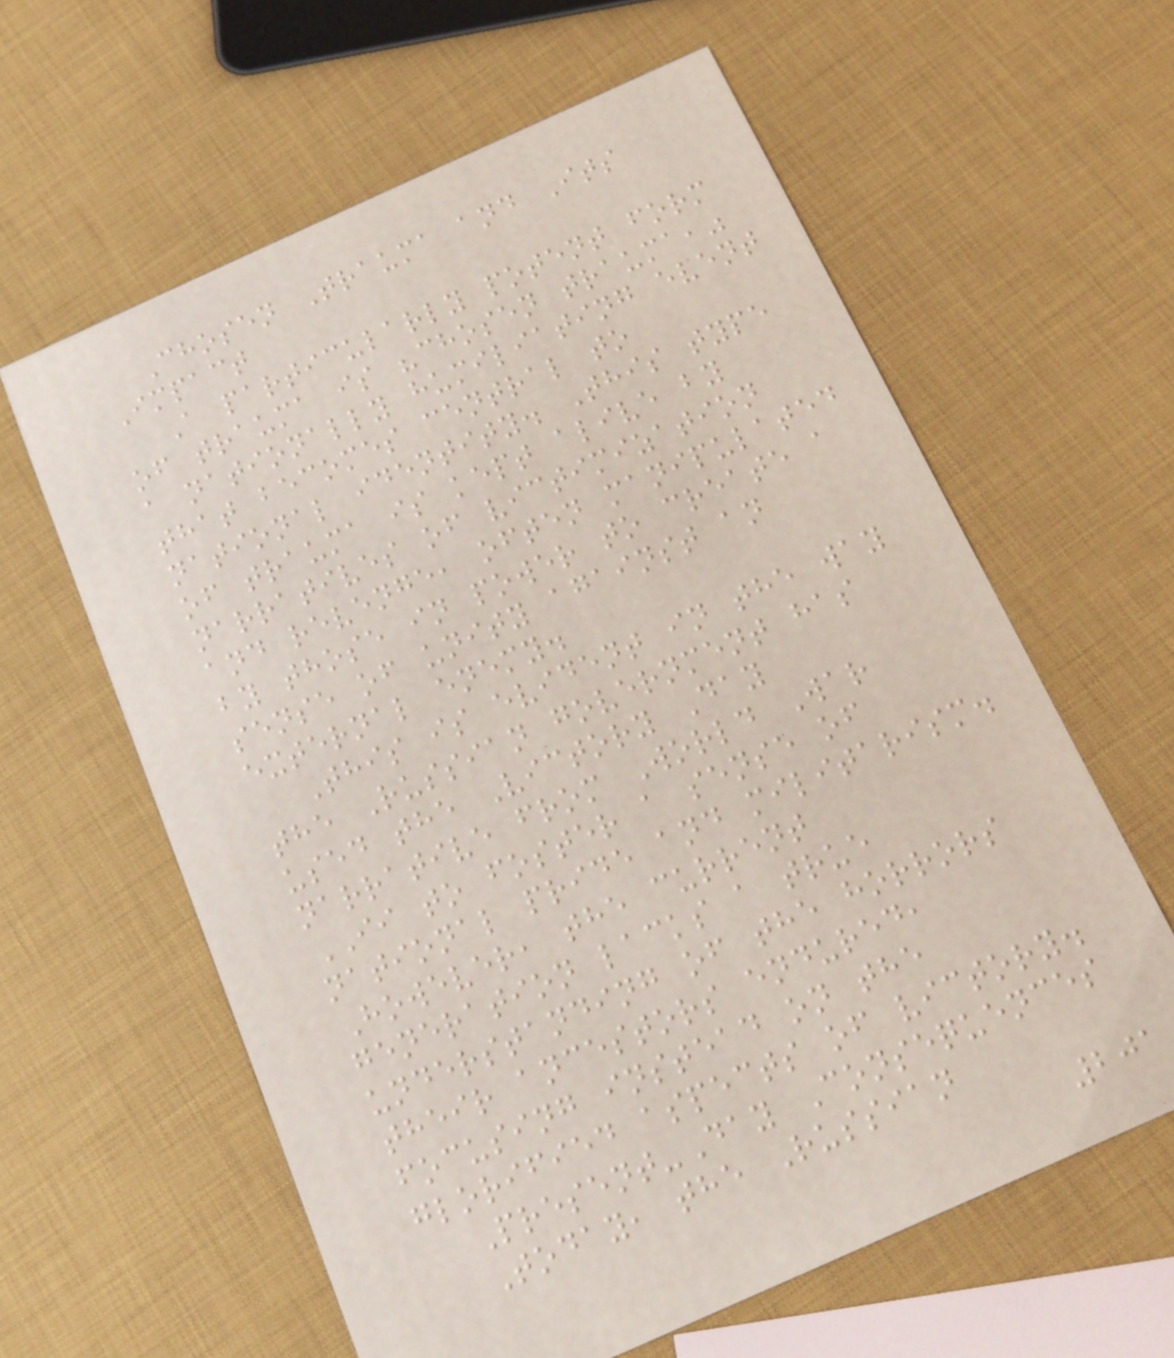Chosen Trauma and Its
Impact
A particularly potent form
of trauma is "chosen trauma,"
a nationally humiliating event
that becomes central to
national identity. This type
of trauma is kept alive by
narratives of victimization
and revenge, often manipulated
by those in power to create a
sense of unity against an
external enemy.
This is evident in the way
the Russian government has
used the Victory Day
narrative from World War
II to foster a sense of
national pride and militarism.
However, the current
generation lacks a true
understanding of the horrors
their ancestors endured,
focusing instead on the
glorified aspects of victory.
Present-Day Consequences
Today, the Russian
201
